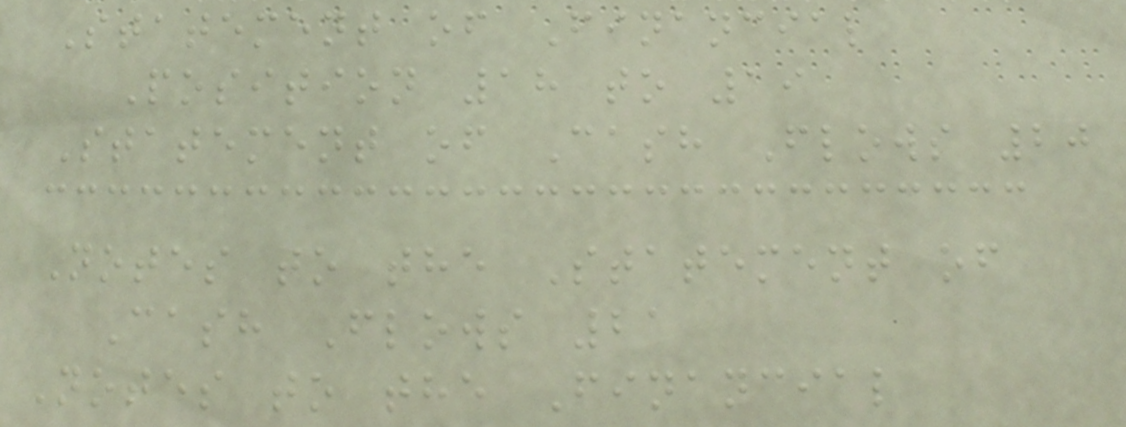Statement of Financial
Position 18 to 19
Statement of Cash Flows 20
Notes to the Statement of
Cash Flows 21
Notes to the Financial
